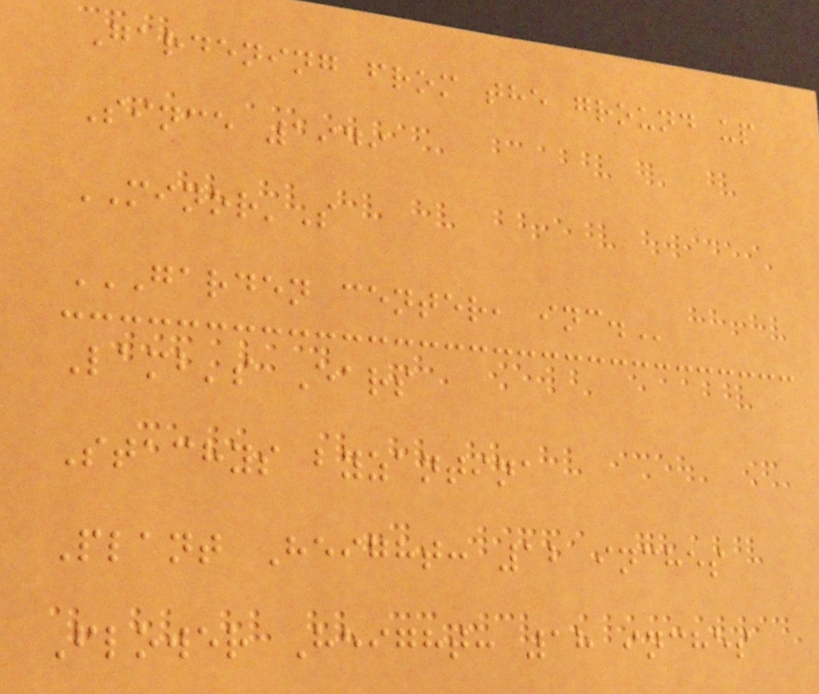Gardening from the ground up
Since 1949
MINOR'S
GARDEN CENTER, INC.
Lamb's Ears
Stachys byzantina
Plant Height: 12 inches
Flower Height: 18 inches
